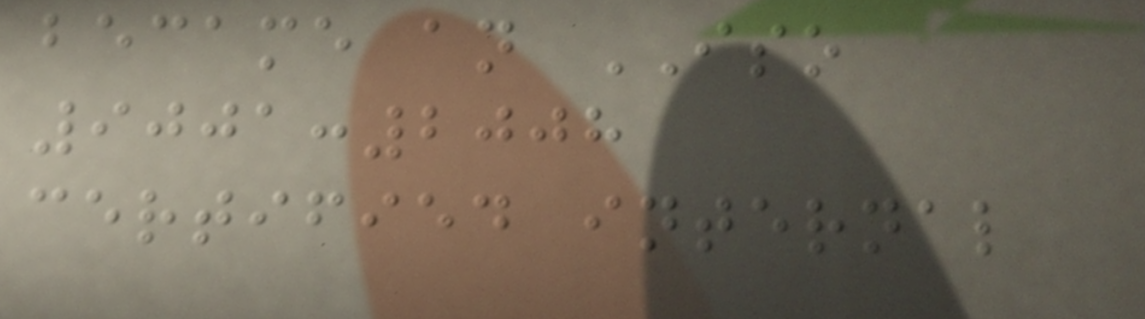became an ISO
9001:2008
certified internal
